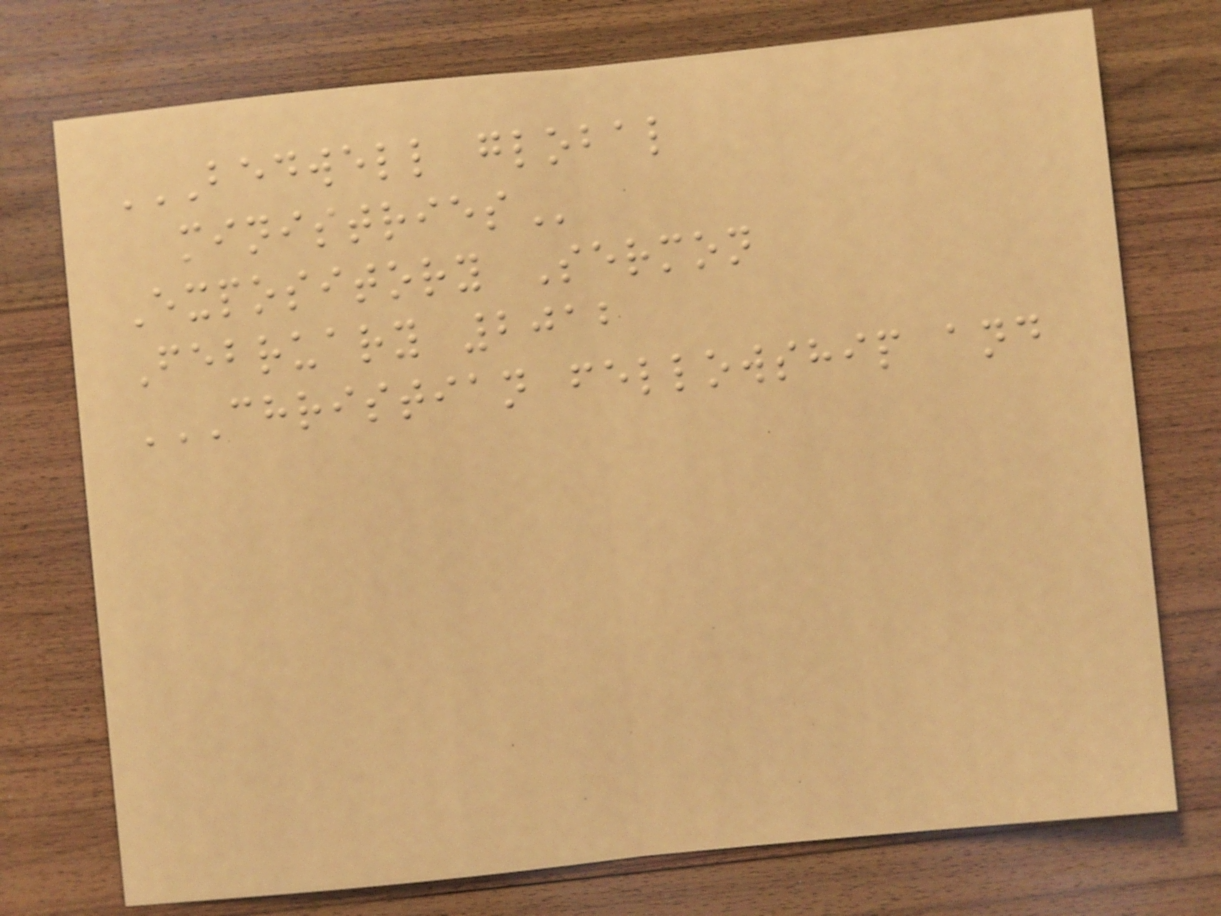BEDWELL GLOBAL
MINISTRIES
Expository Sermon
February 2012
CHRISTIAN FELLOWSHIP AND
